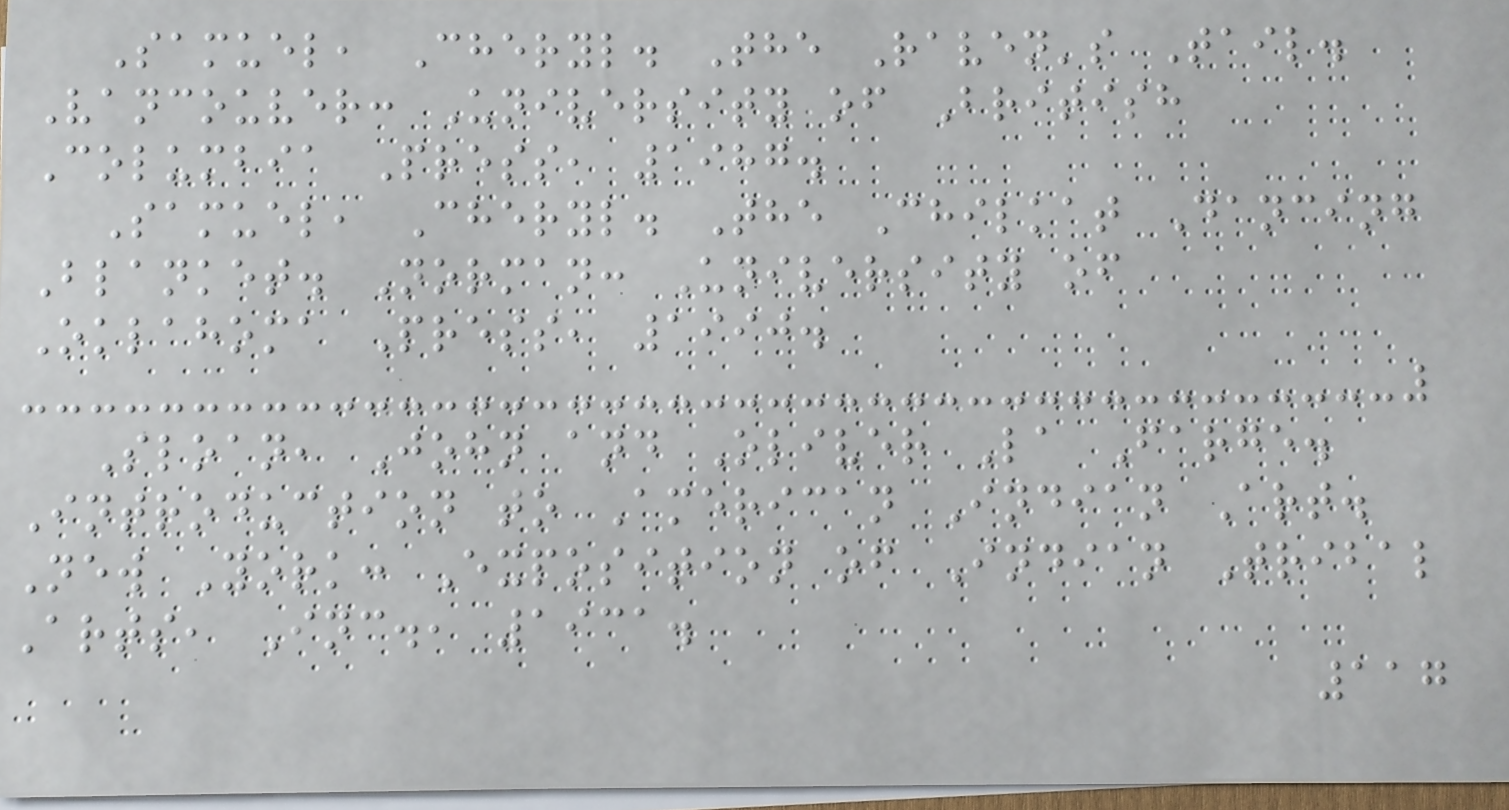Samuel, Cheryl. The Raven's Tail.
Vancouver: University of British
Columbia Press, 1987.
Samuel, Cheryl. The Chilkat Dancing
Blanket. Norman: University of
Oklahoma Press, 1990.
Sloan, John and Oliver La Farge.
Introduction to American Indian Art.
New York: Exposition of Indian Tribal
Arts, Inc., 1931.
117
